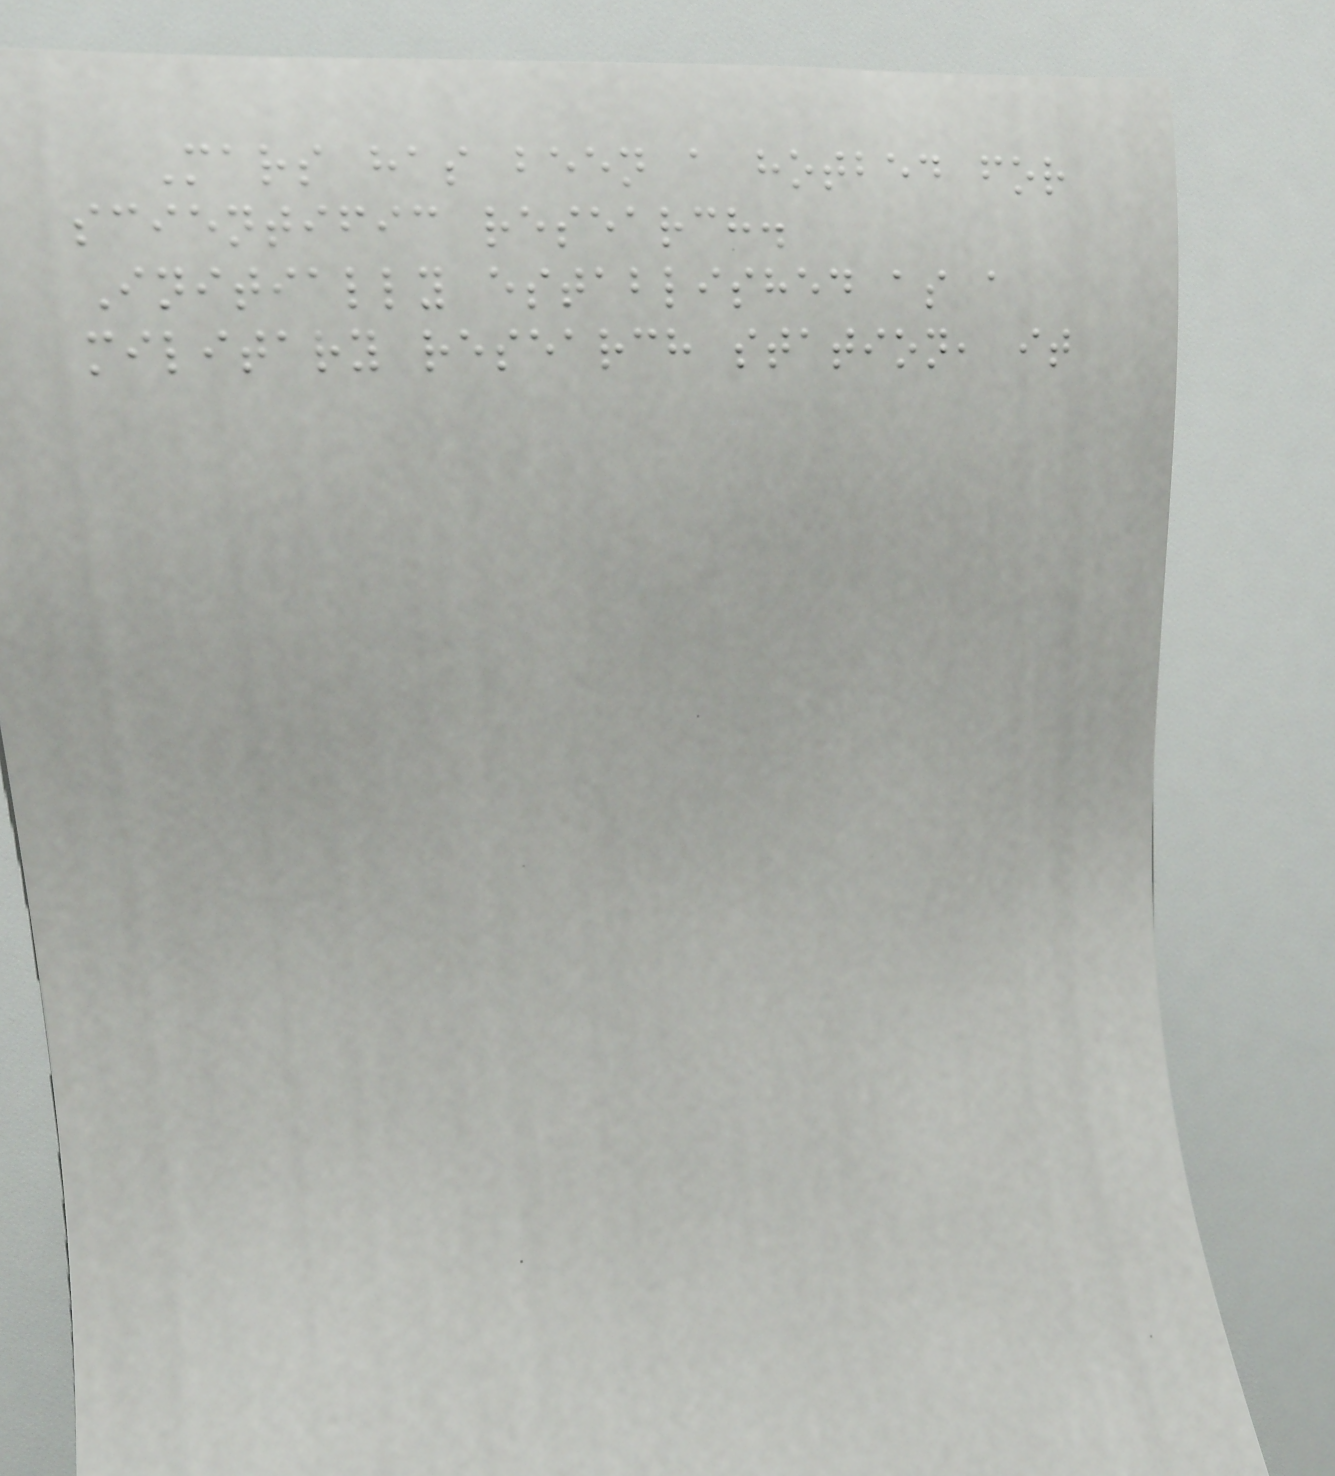Mars has been a hotbed for
scientific research.
Initially established as a
military research station, it
